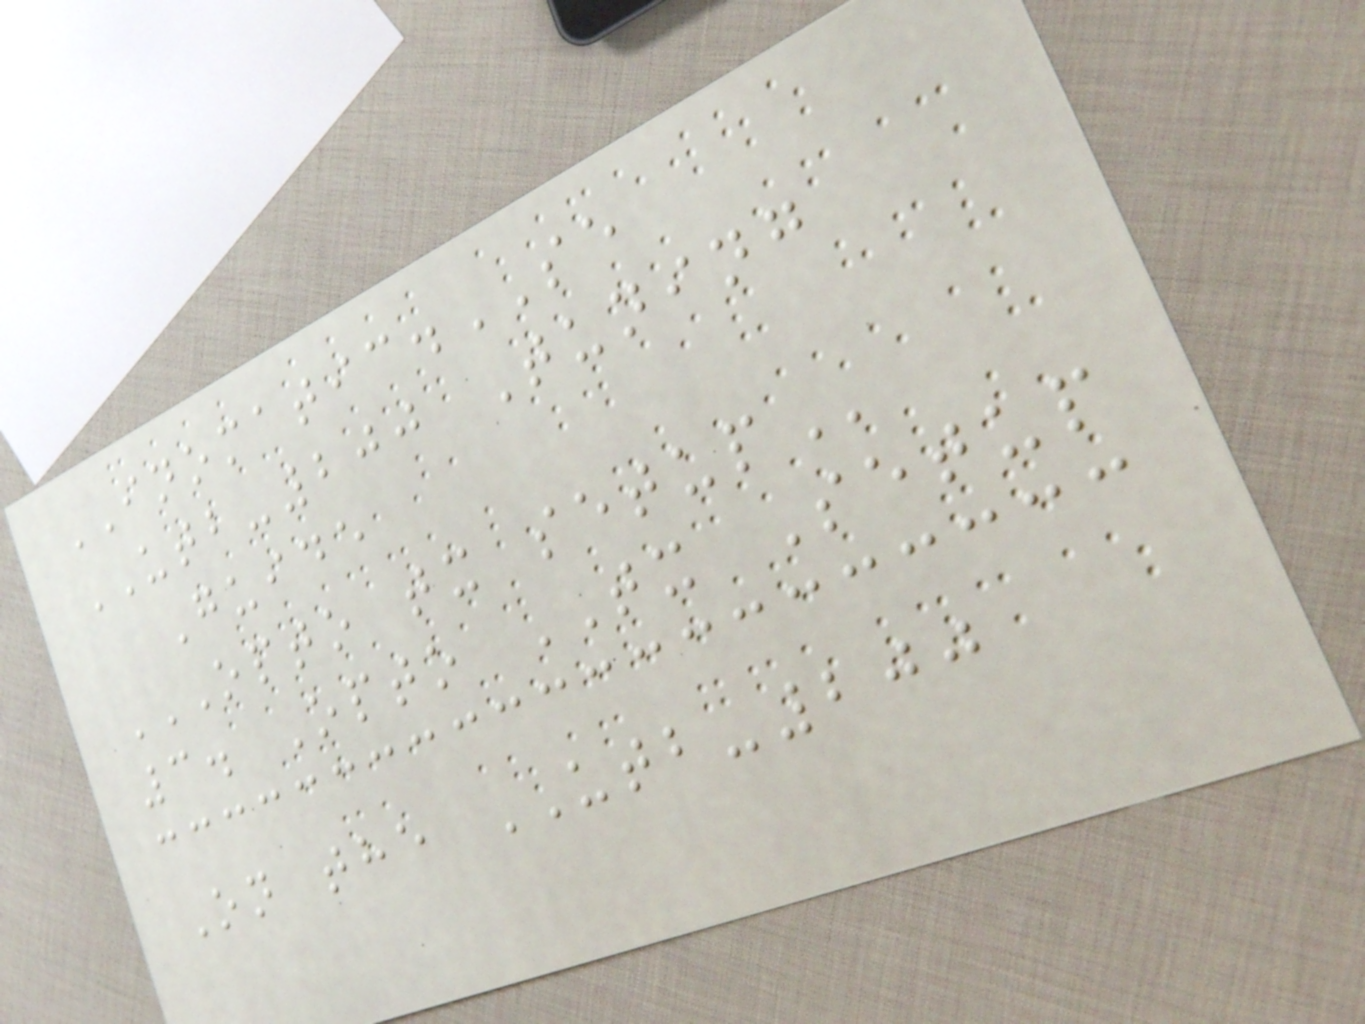INOMATIC.SE
UTB-200 Tuning
Guide
OPTO TX SETUP
3. Opto TX Setup
On the UTB-200
